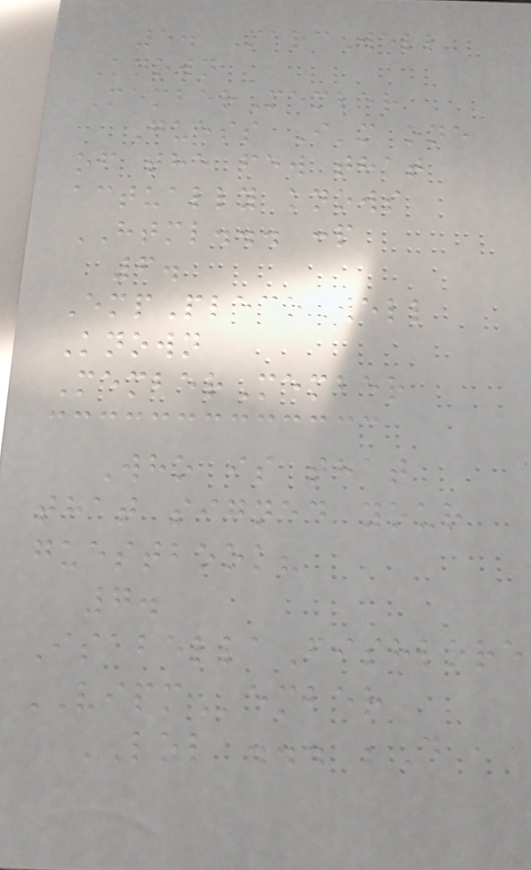5. MarcWell
Known
MemberMember
Guess I'm one
of the few that
actually knows
HTML... :p
6.
EmpPlecoWell
Known
MemberMember
Who is that
that signed your
guestbook?
7.
IsabellaFishlore
VIPMember
LOL ... ;D
